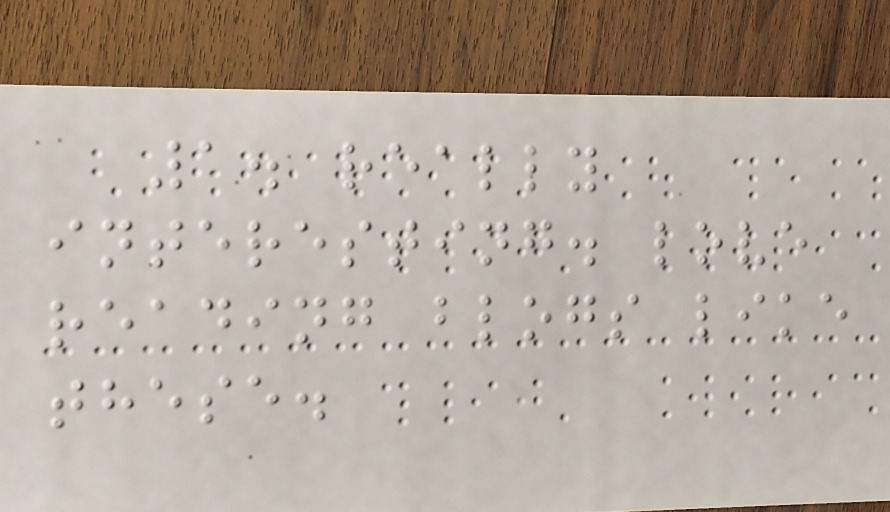1. really
interesting. love
reading blogs like
these.
